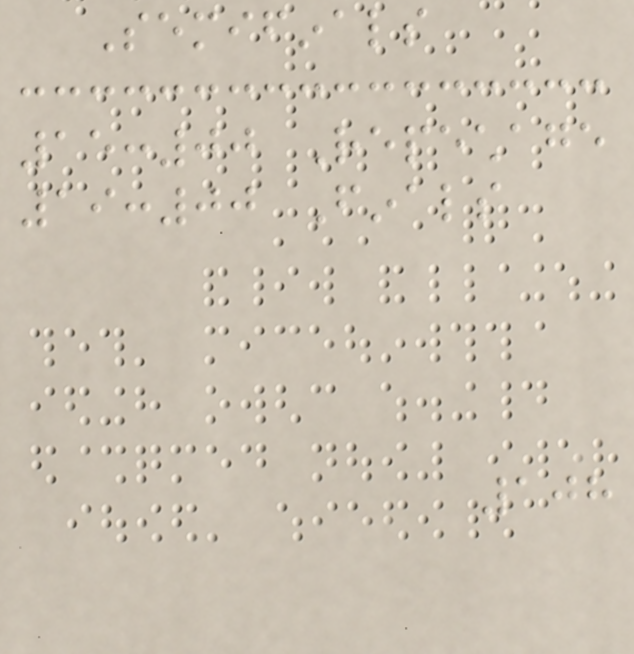Semifinals
15:00 Repechage
19:00 Finals
108
